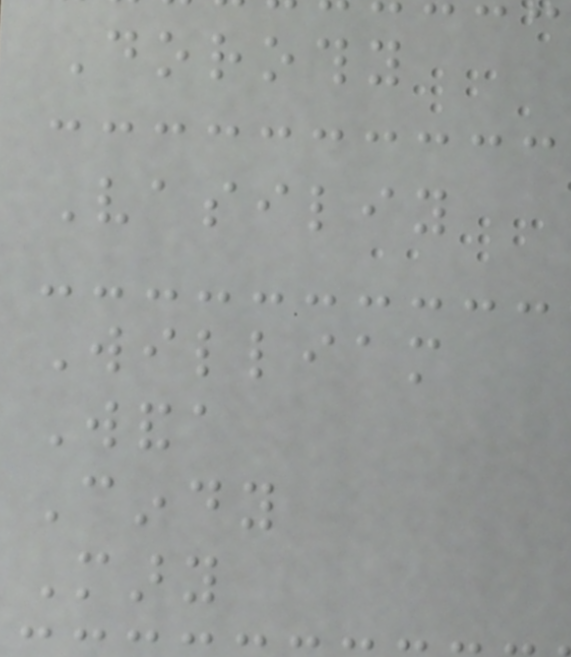Dorothy
Vasiliy
William
Wanda
Cindy
Mary
